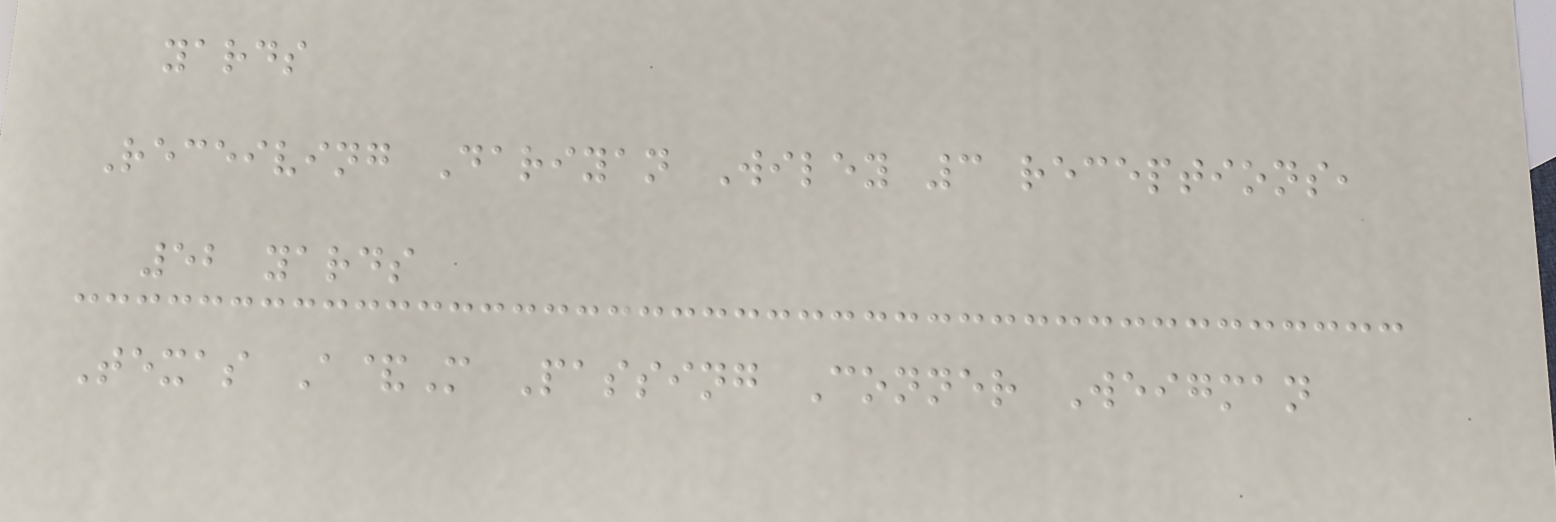yards
Receiving Dariyan Wiley 3 receptions,
52 yards
Texas A&M Passing Conner Weigman
